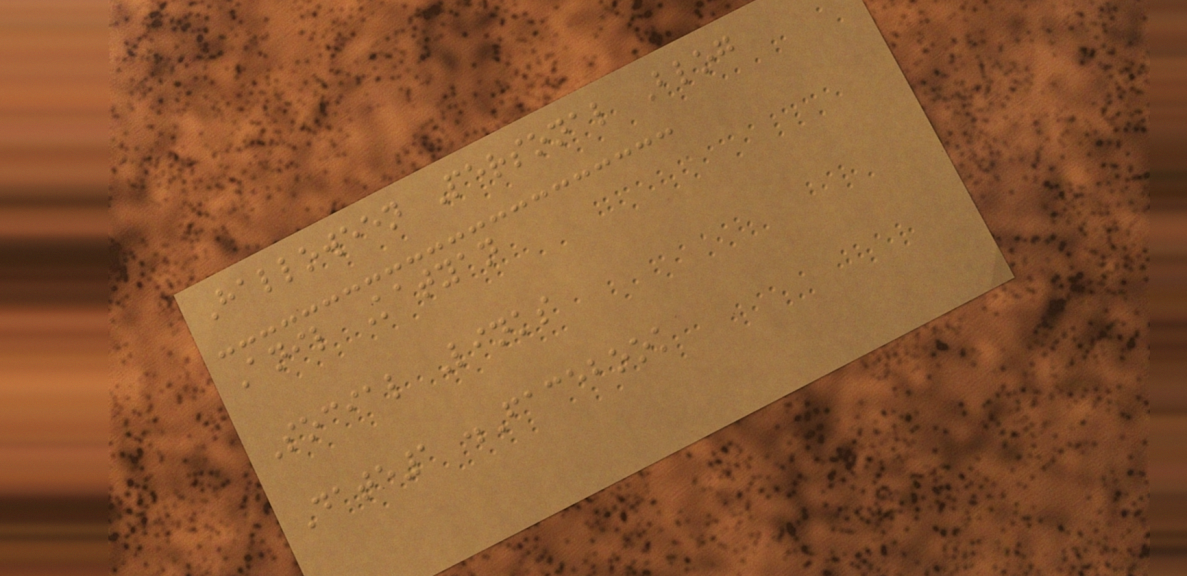Halloween Personal Blog
Anil Katyan
Social Links
Date1 .Facebook
